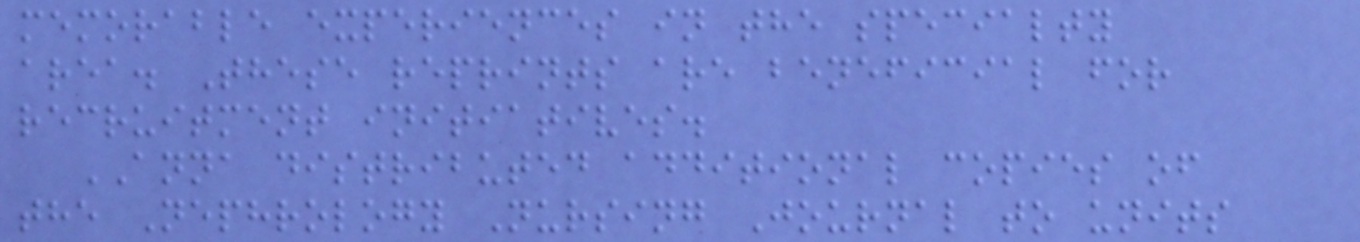memorable experiences in the specialty
area. These reprints are beneficial for
recruitment initiatives.
ANNA distributed additional copies of
the Nephrology Nursing Journal to units
